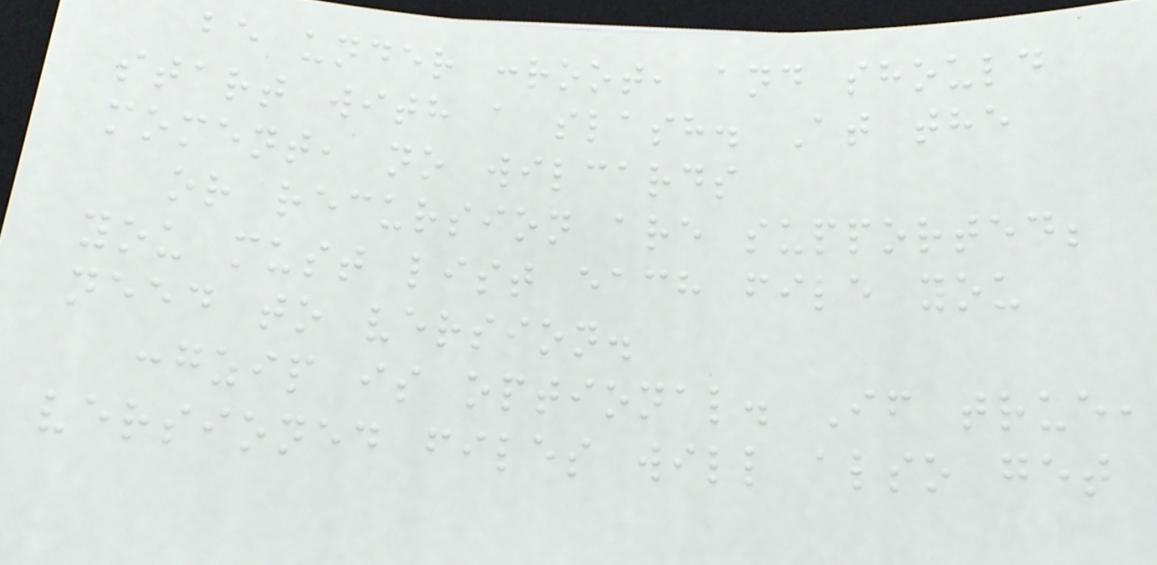be under :root, and should
start with a slash. At the
moment, no wilcards
or recursion are supported;
you must list each file you
need to version.
:gzip is optional. If true,
versioned files will also get
